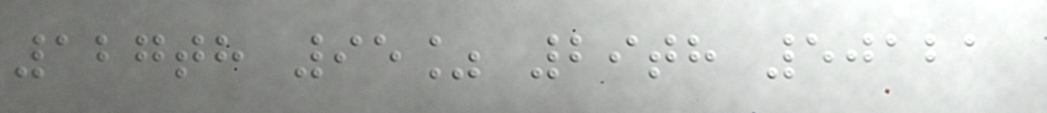127th 95% 29th 50121
